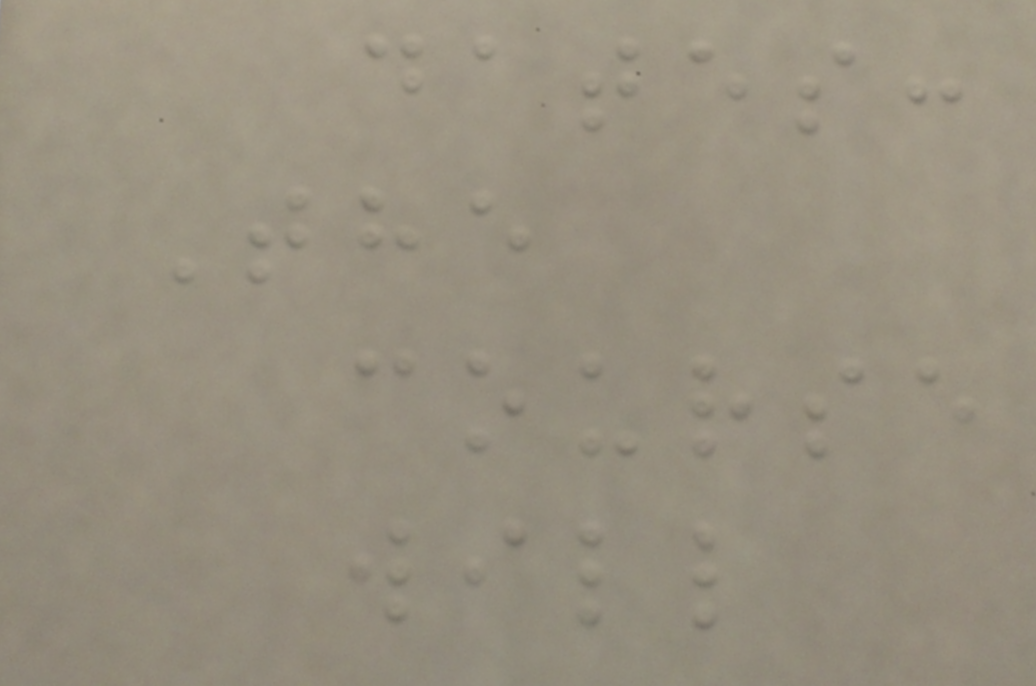dates:
The
course
will
